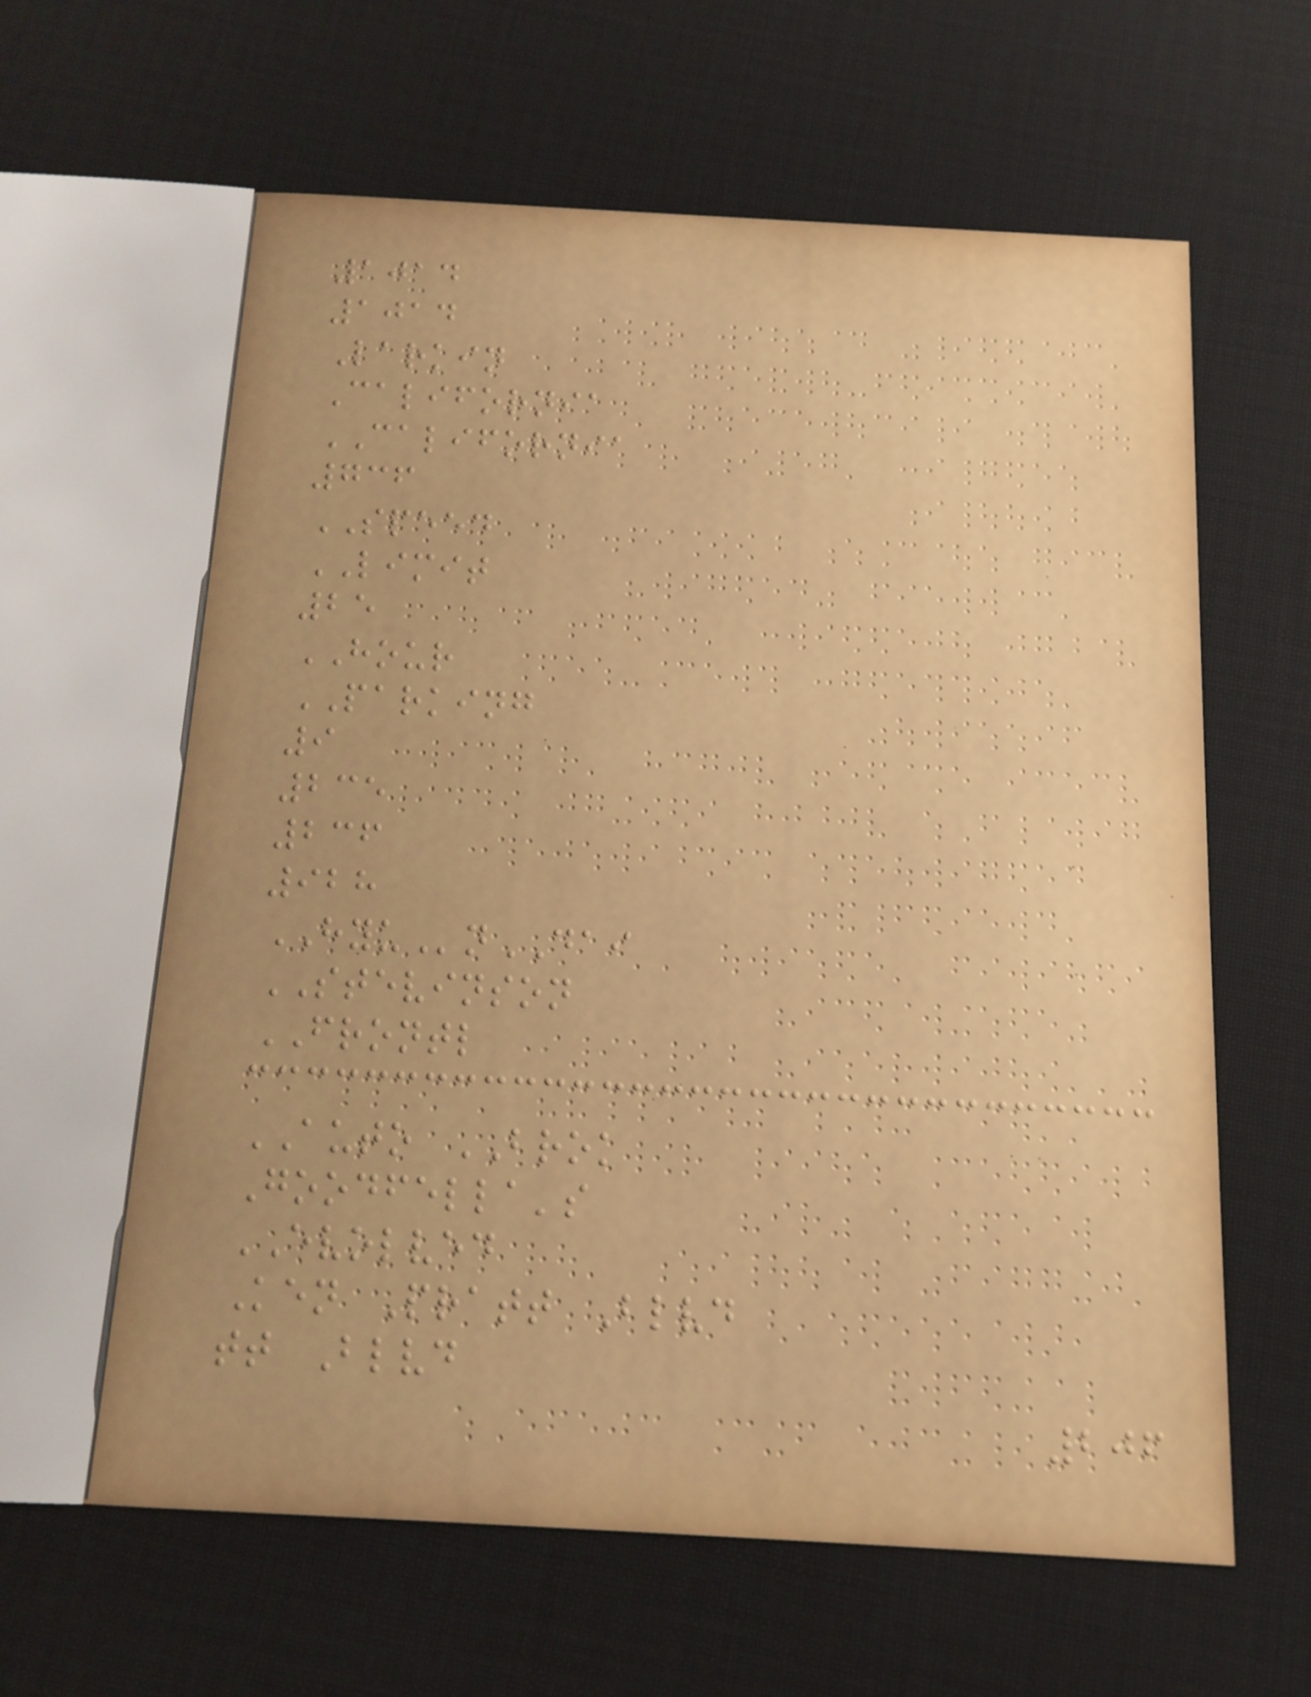1014
1014
Larkin
California
CALIFORNIA
736
SPEED
LIMIT
25
HOUR
PARKING
9
235
236
928
HYUnDAI
STEVINSON
FRONTL
AUTO BROK
Goodfella's
EVOLVED
Ken Pratt Blvd
tt Blvd
206
